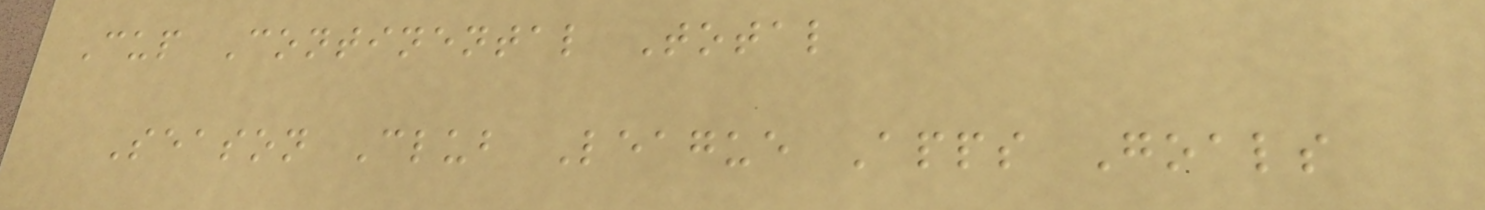Cup Continental Total
Season Club League Apps Goals
